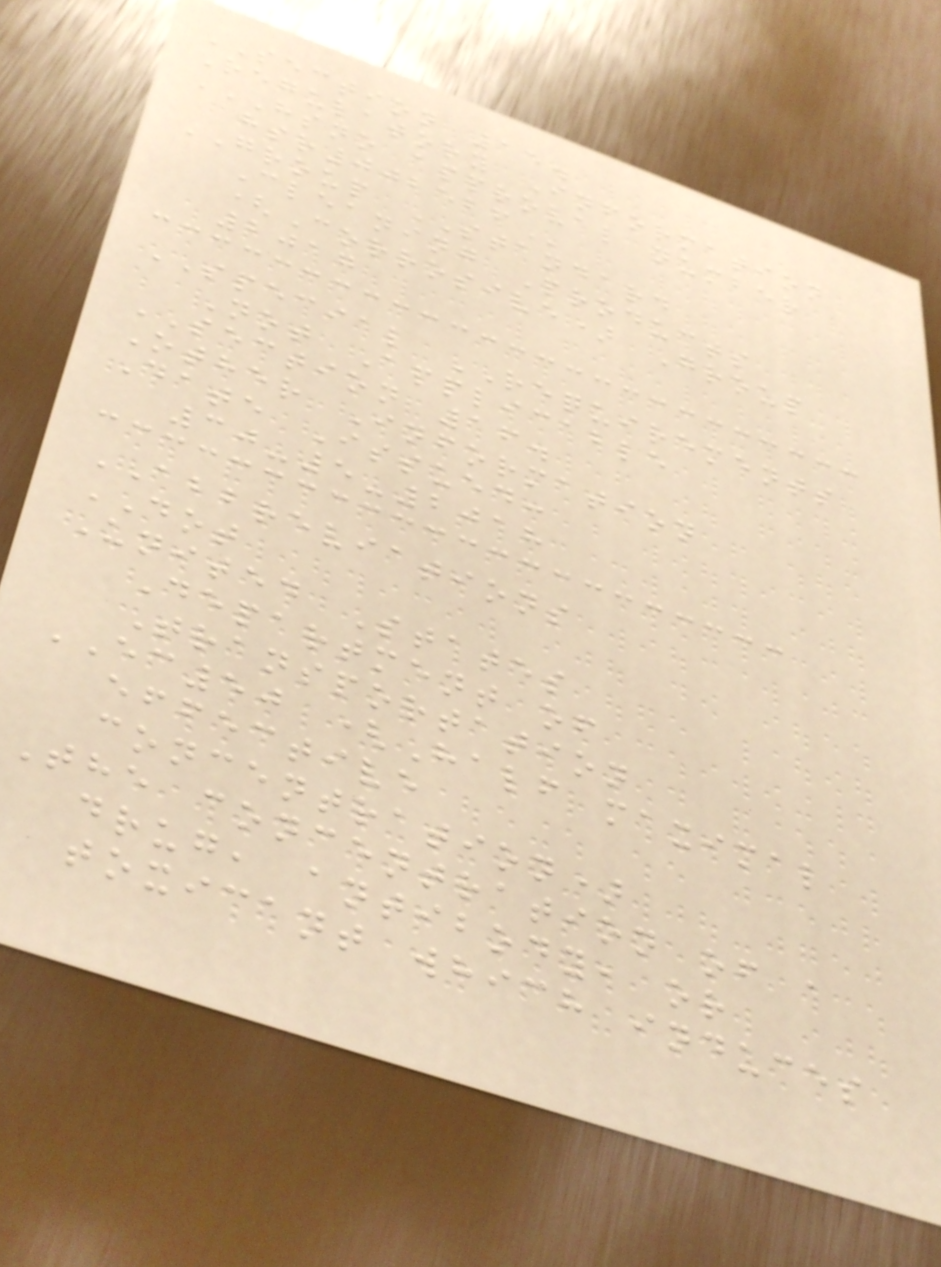SECTION 15.
Regulatory Information
HSNO APPROVAL NUMBER
HSR002526
GROUP STANDARD
Cleaning Products
(Corrosive) Group
2017
SPECIAL REQUIREMENTS
Not Applicable
SECTION 16.
Other Information
Date Issued:
30-5-2018
ABBREVIATIONS
DOT
United States
Department of
Transportation
EC50 (Half maximal
effective
concentration)
The concentration of a
drug, antibody, or
toxicant which induces
